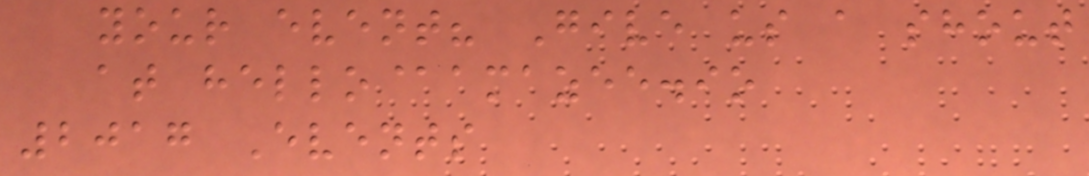your event? Give us a shout
at hello@amazee.io
2017 Events
